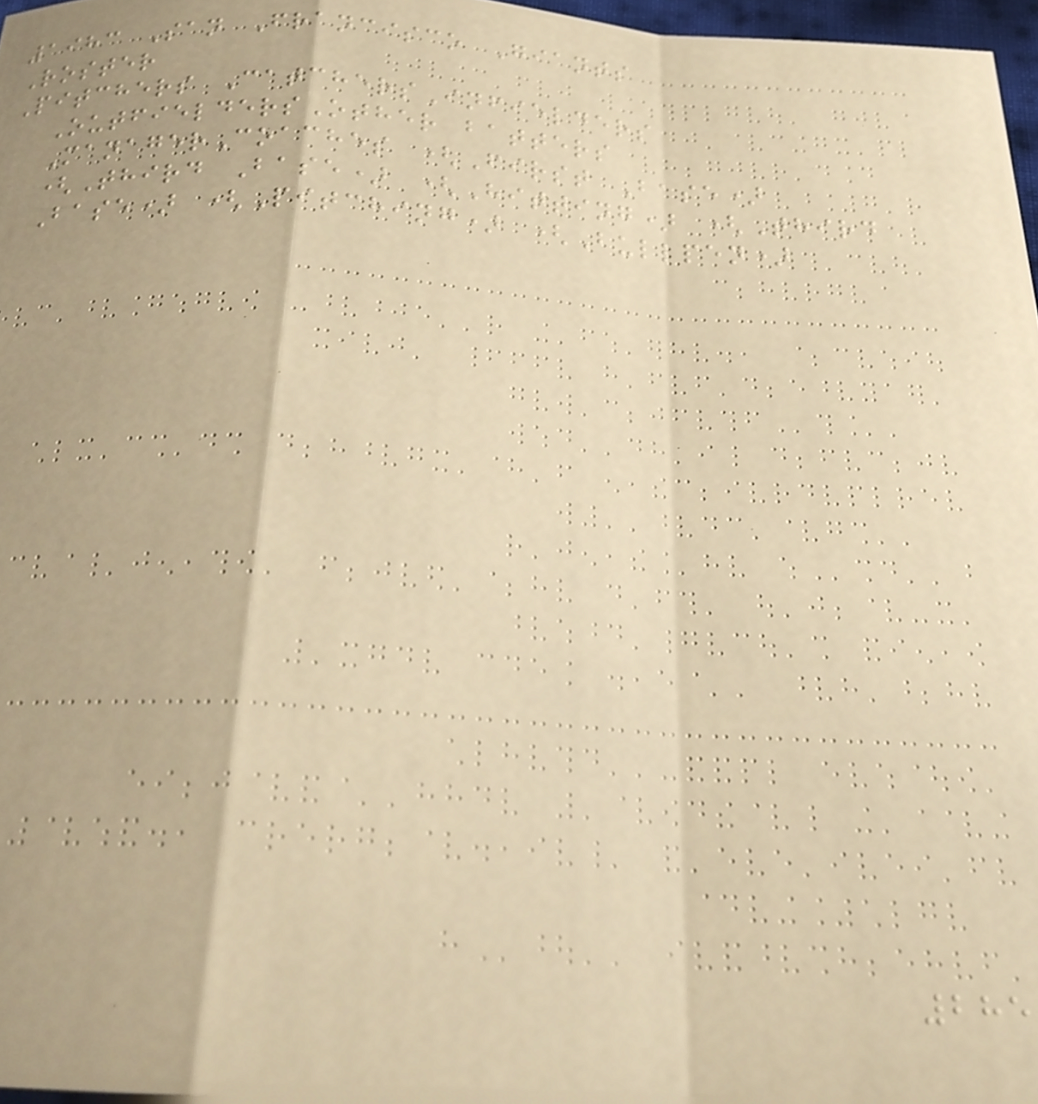1983 San Francisco Giants
Roster
Pitchers CatchersInfielders
OutfieldersOther batters
ManagerCoaches (First Base)
(Third Base) (Hitting) (Third
Base) (Pitching) (Bullpen)
285
